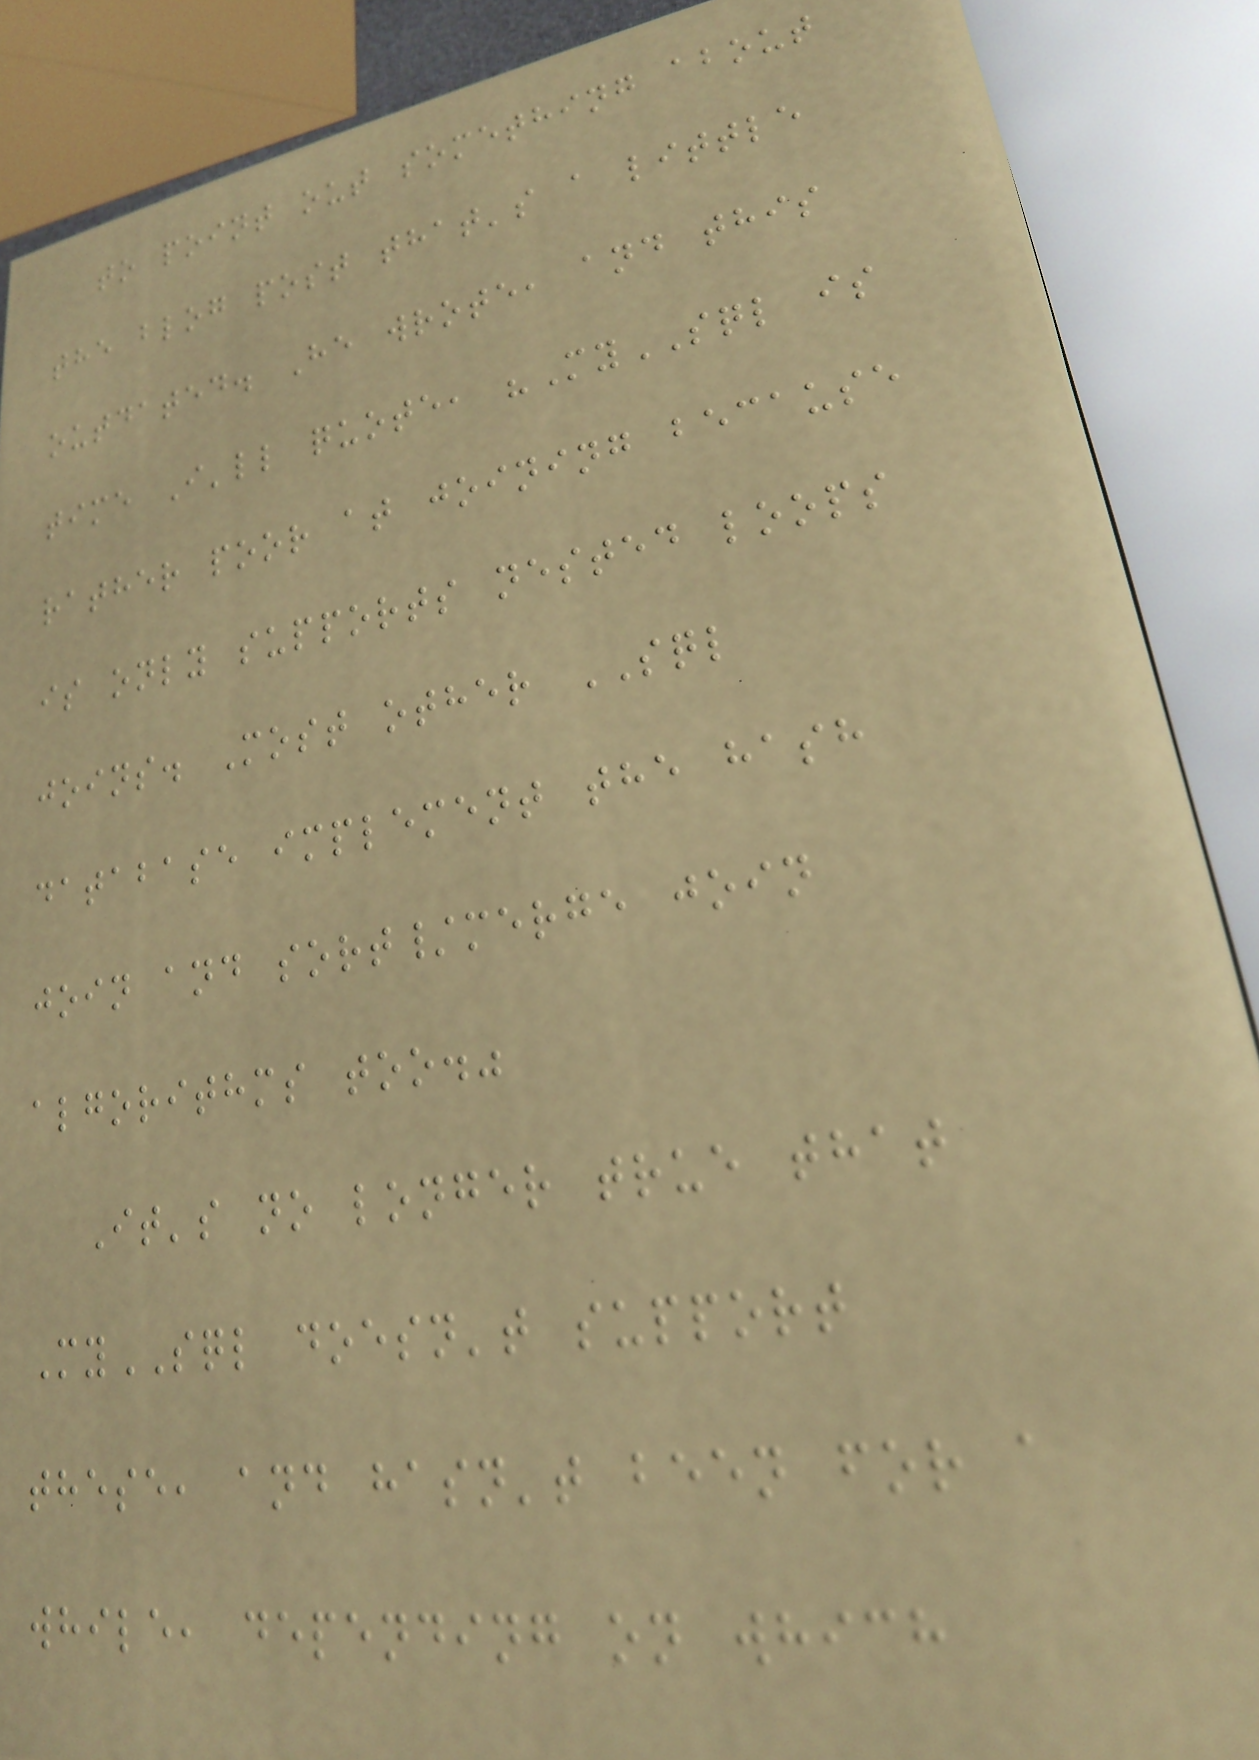to point out something about
the blog post that's a little
outdated. He wrote, and this
time I'll quote, "MySQL is
rather poor at joining because
is only supports nested loops
joins. Most other SQL
database implement the hash
join and sort/merge join
algorithms too."
It's no longer true that
MySQL doesn't support
these, and hasn't been for a
while, depending on which
